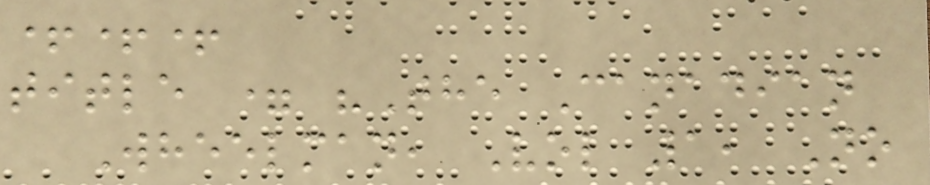+++
title = "The Canadian
Wheelman, Vol 1, No
